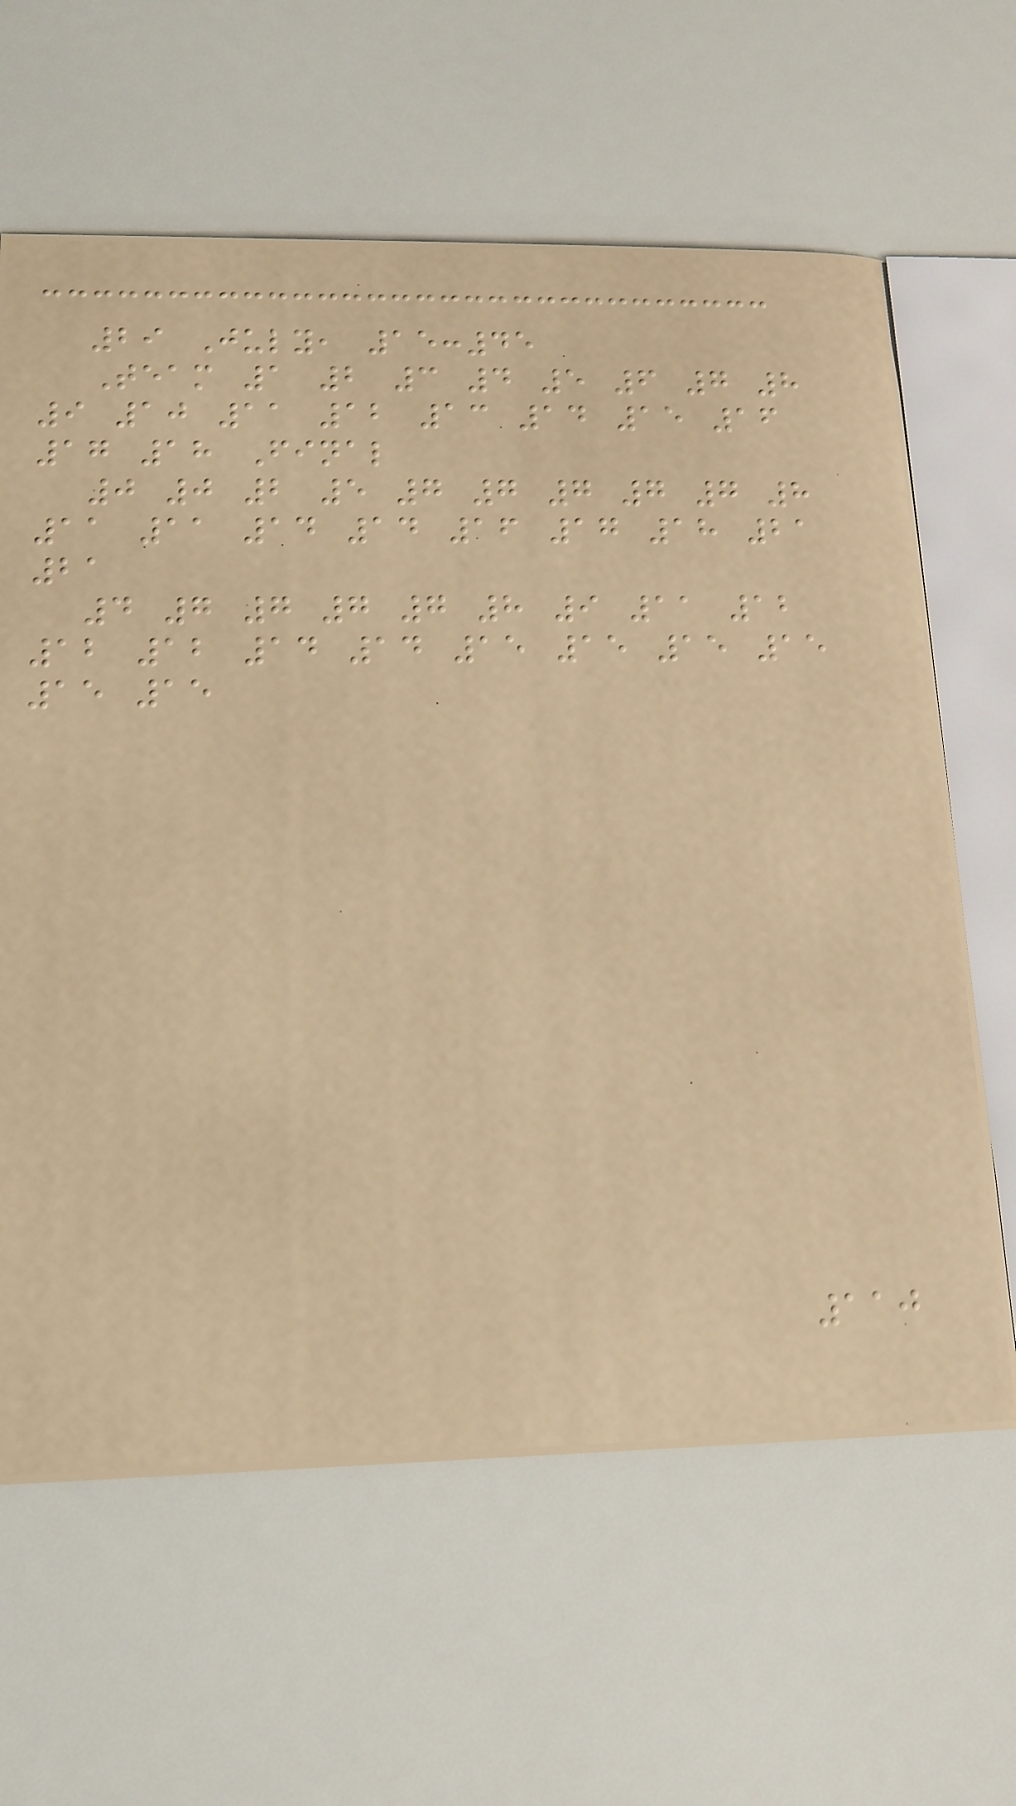29 July, 15:45
Team 1 2 3 4 5 6 7 8
9 10 11 12 13 14 15 16
17 18 Final
0 0 2 5 7 7 7 7 7 8
11 11 14 14 16 17 18 21
21
4 7 7 7 7 8 9 11 12
12 12 14 14 15 15 15 15
15 15
110
